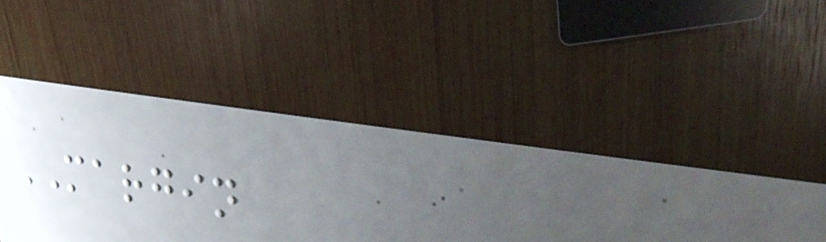MARGIN
